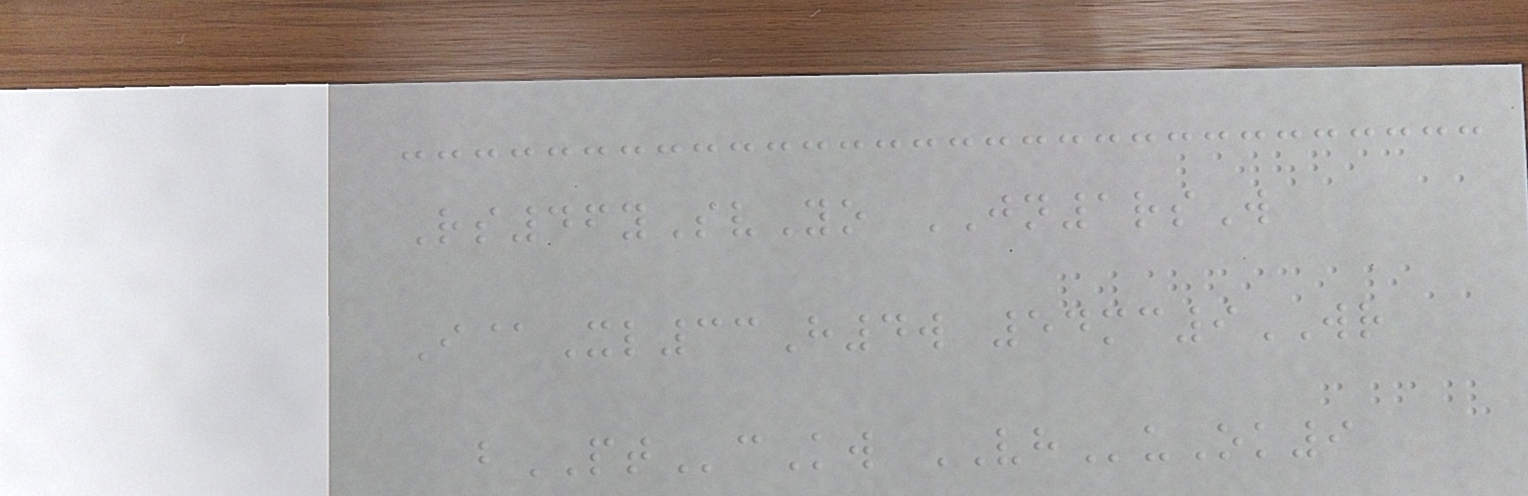Rs46ySvYo JN1rsW
I@Xl33H4w 54mc9WR
bPTcKw VHuOk9
